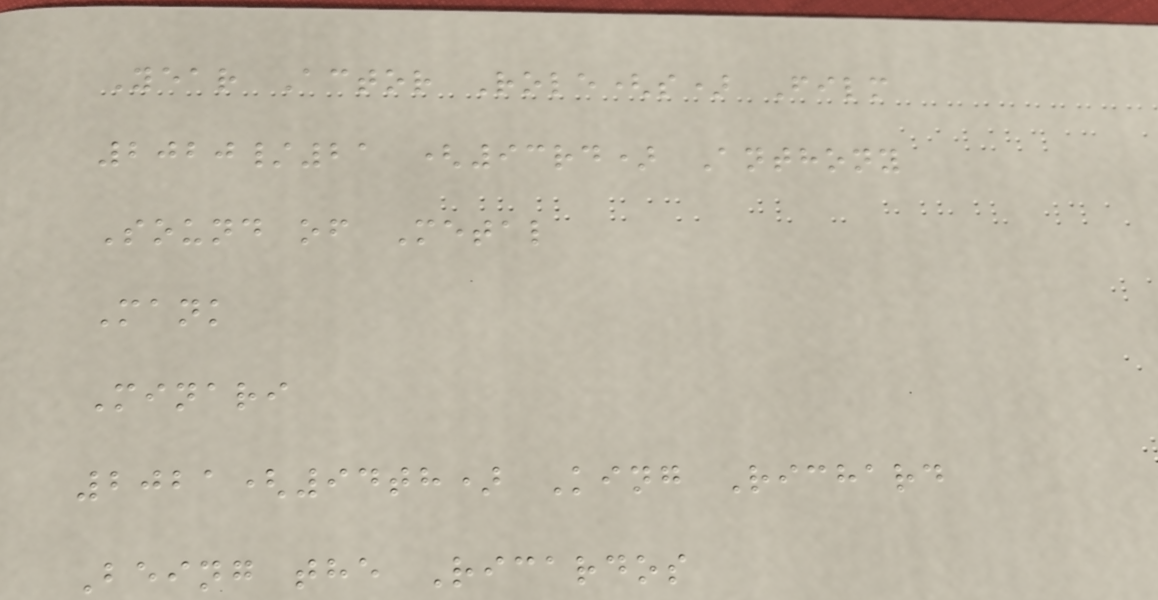Year Actor Role(s) Film
2020/21 (93rd) Anthony
Sound of Metal
Mank
Minari
2021(94th) King Richard
Being the Ricardos
